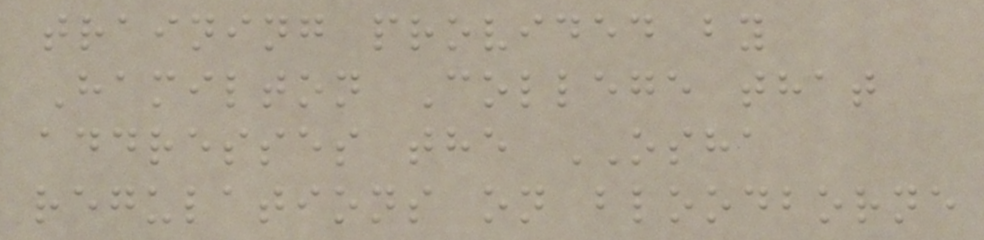training provided by
Hamilton College that
addresses the OSHA
regulations on bloodborne
